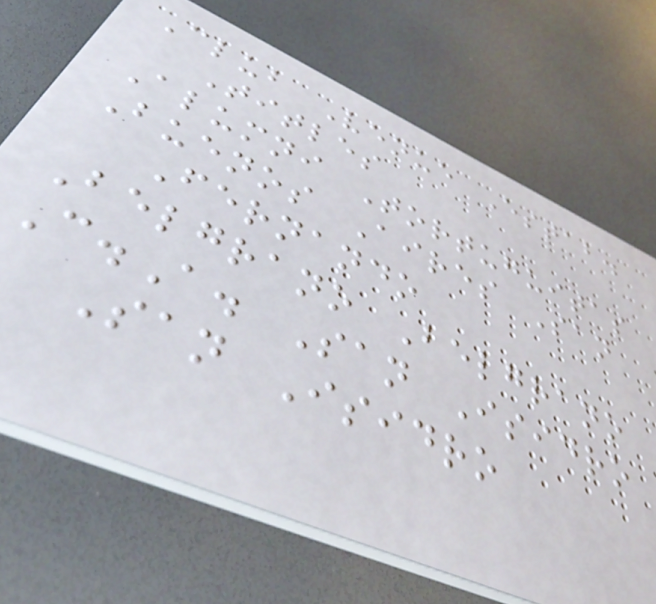Club Venue Estab.
Titles
Alumni Tortuguitas
Buenos Aires San
Fernando
Belgrano Belgrano
C.A. San Isidro
San Isidro
